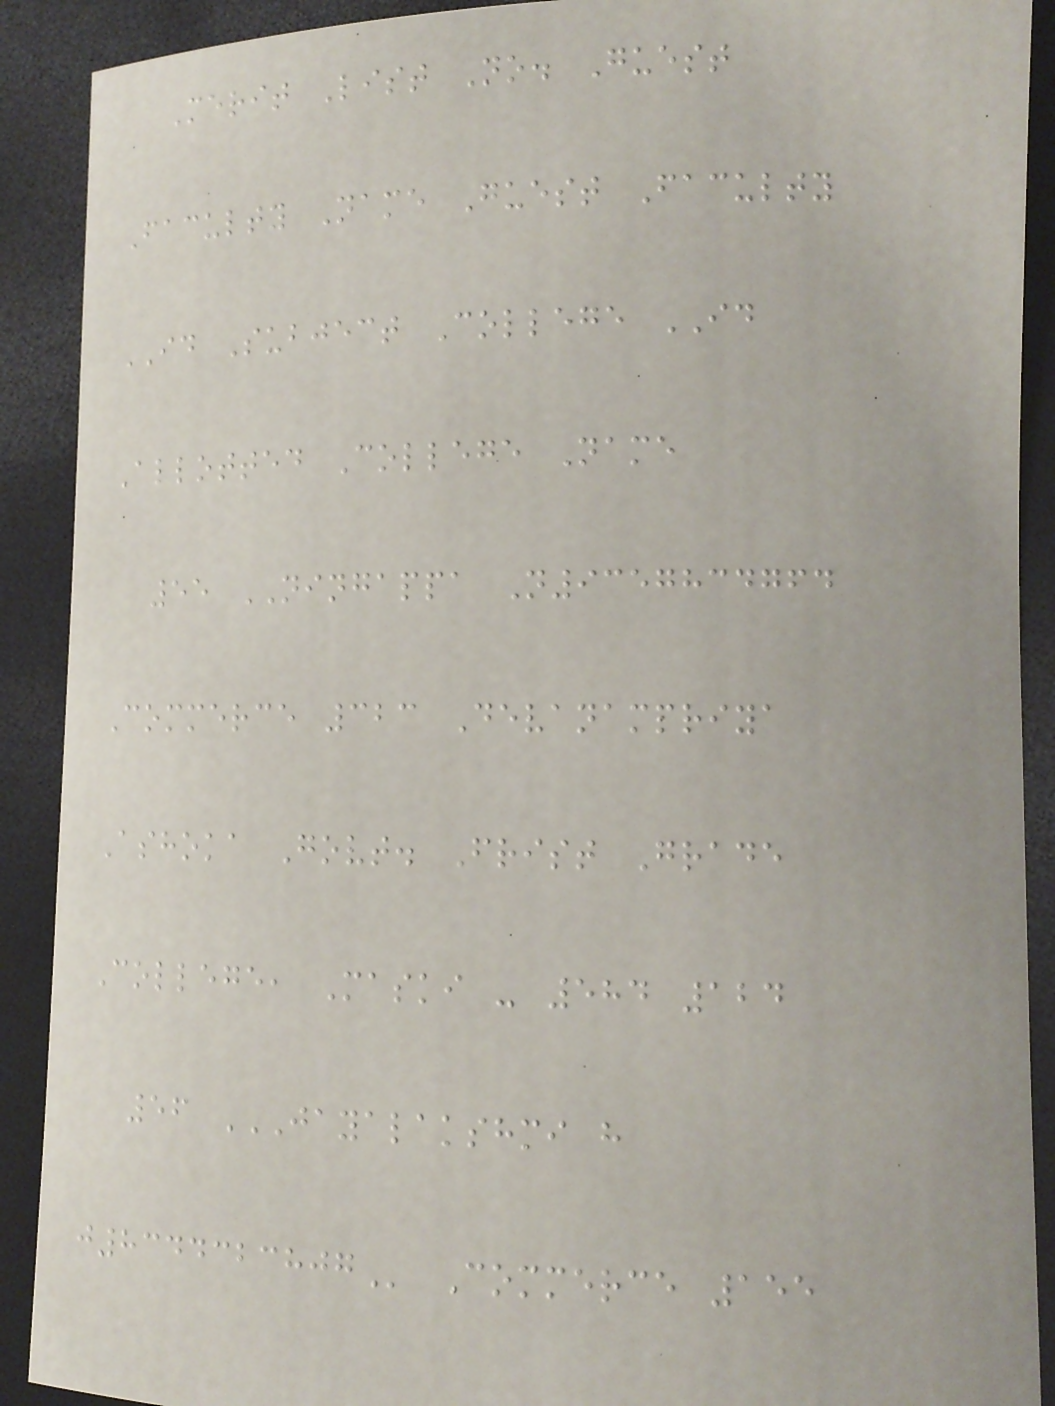Merit List No. Guest
Faculty Name Guest Faculty
ID Subject College ID
Allotted College Name
55 NINGAPPA N9357834764
Commerce 323 Devanampriya
Ashoka Govt. Frist Grade
College, Maski - 584 124
56 JAYALAKSHMI H
J8344323807 Commerce 155
